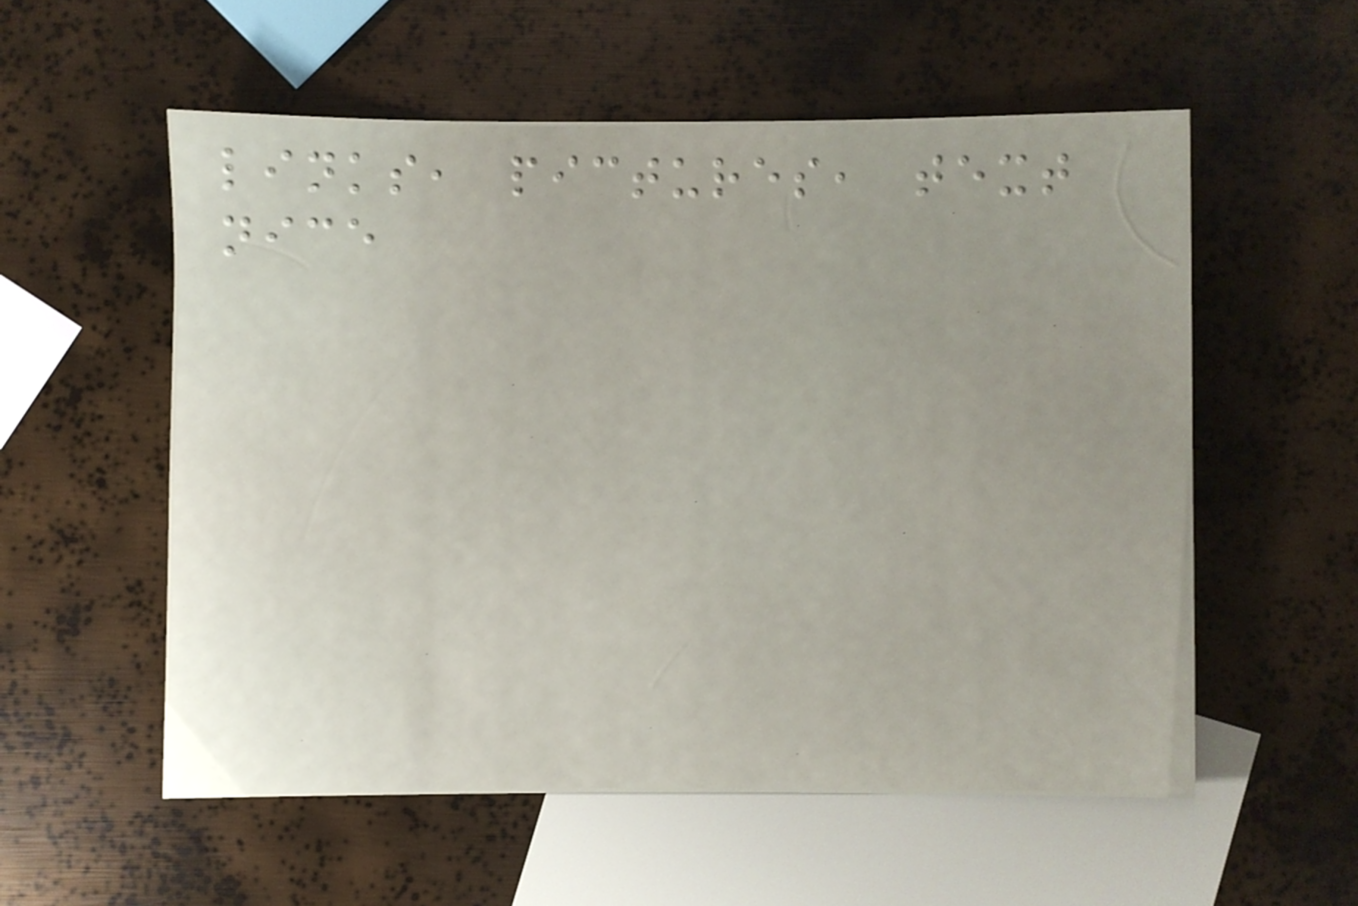links, pictures, text
nice
